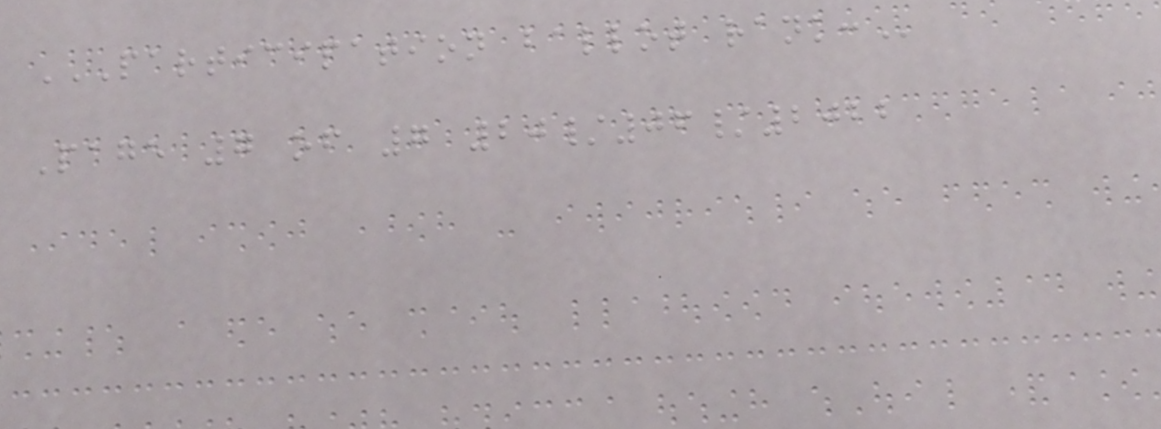PARTICIPATION BALLOT RANK:
Page 7 of 7 20/06/2022
